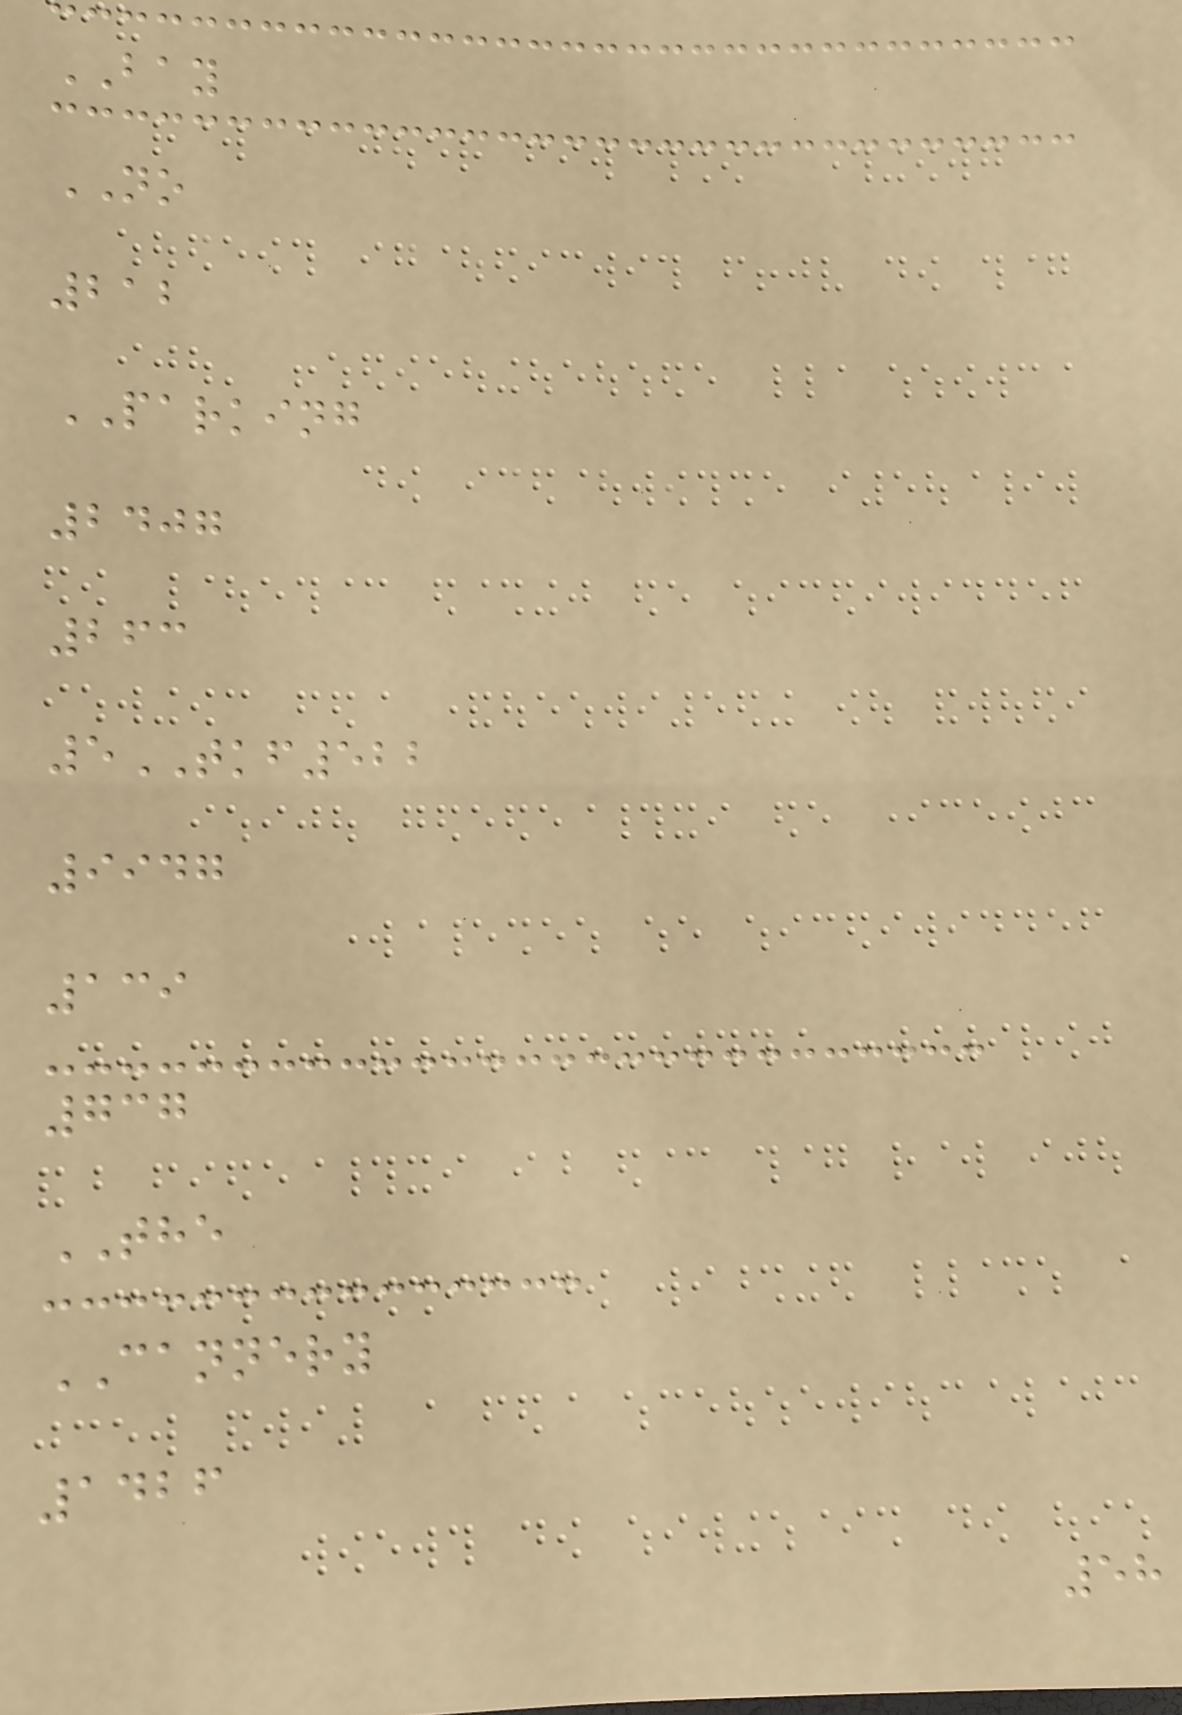BAY
NO
212
PARKING
2407
263
5TKF522
9947
139
737
THE
CANNERY
1426
58
